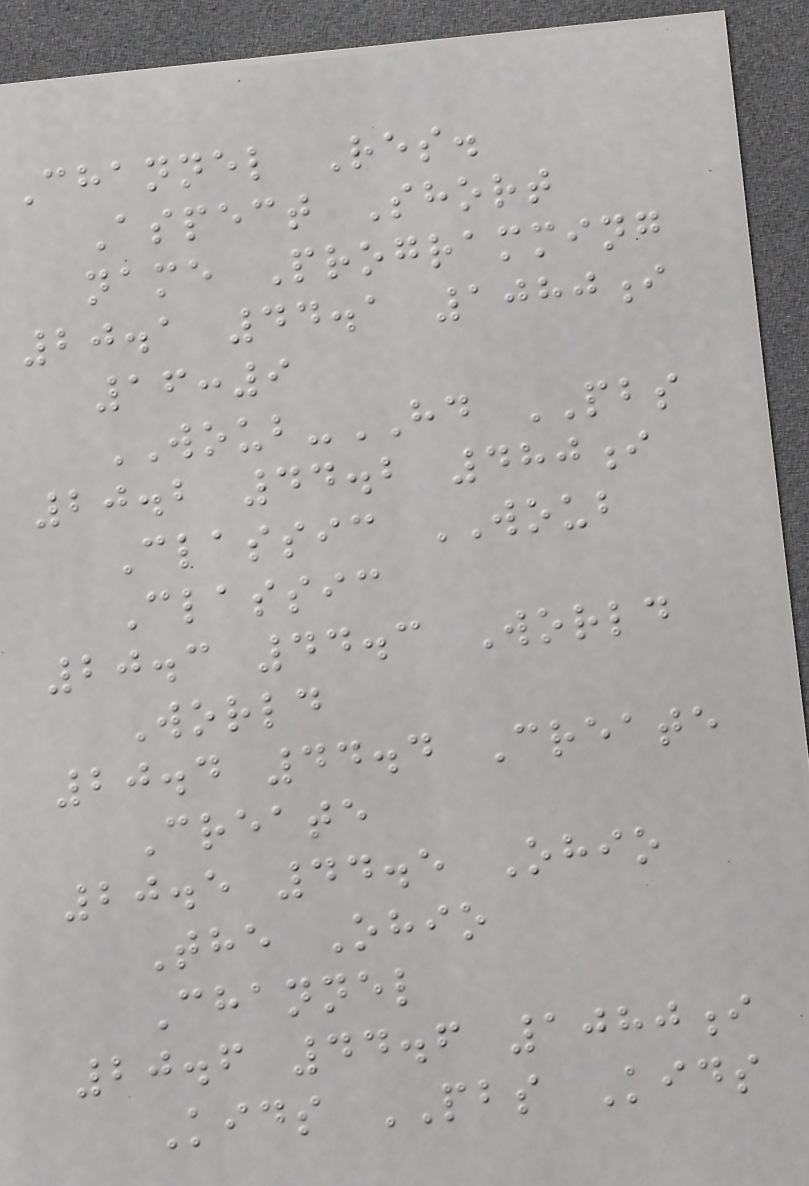Channel Res.
Aspect Short
name Programming
20.1 44.1 1080i
16:9
WOUB-HD PBS
20.2 44.2 480i
Classic WOUB
Classic
20.3 44.3 World
World
20.4 44.4 Create
Create
20.5 44.5 Ohio
The Ohio
Channel
20.6 44.6 1080i
Kids PBS Kids
